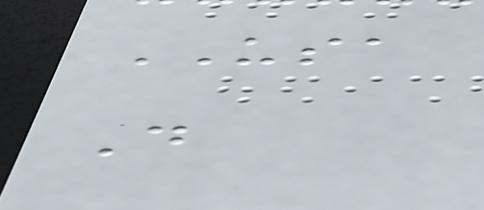USA
D
